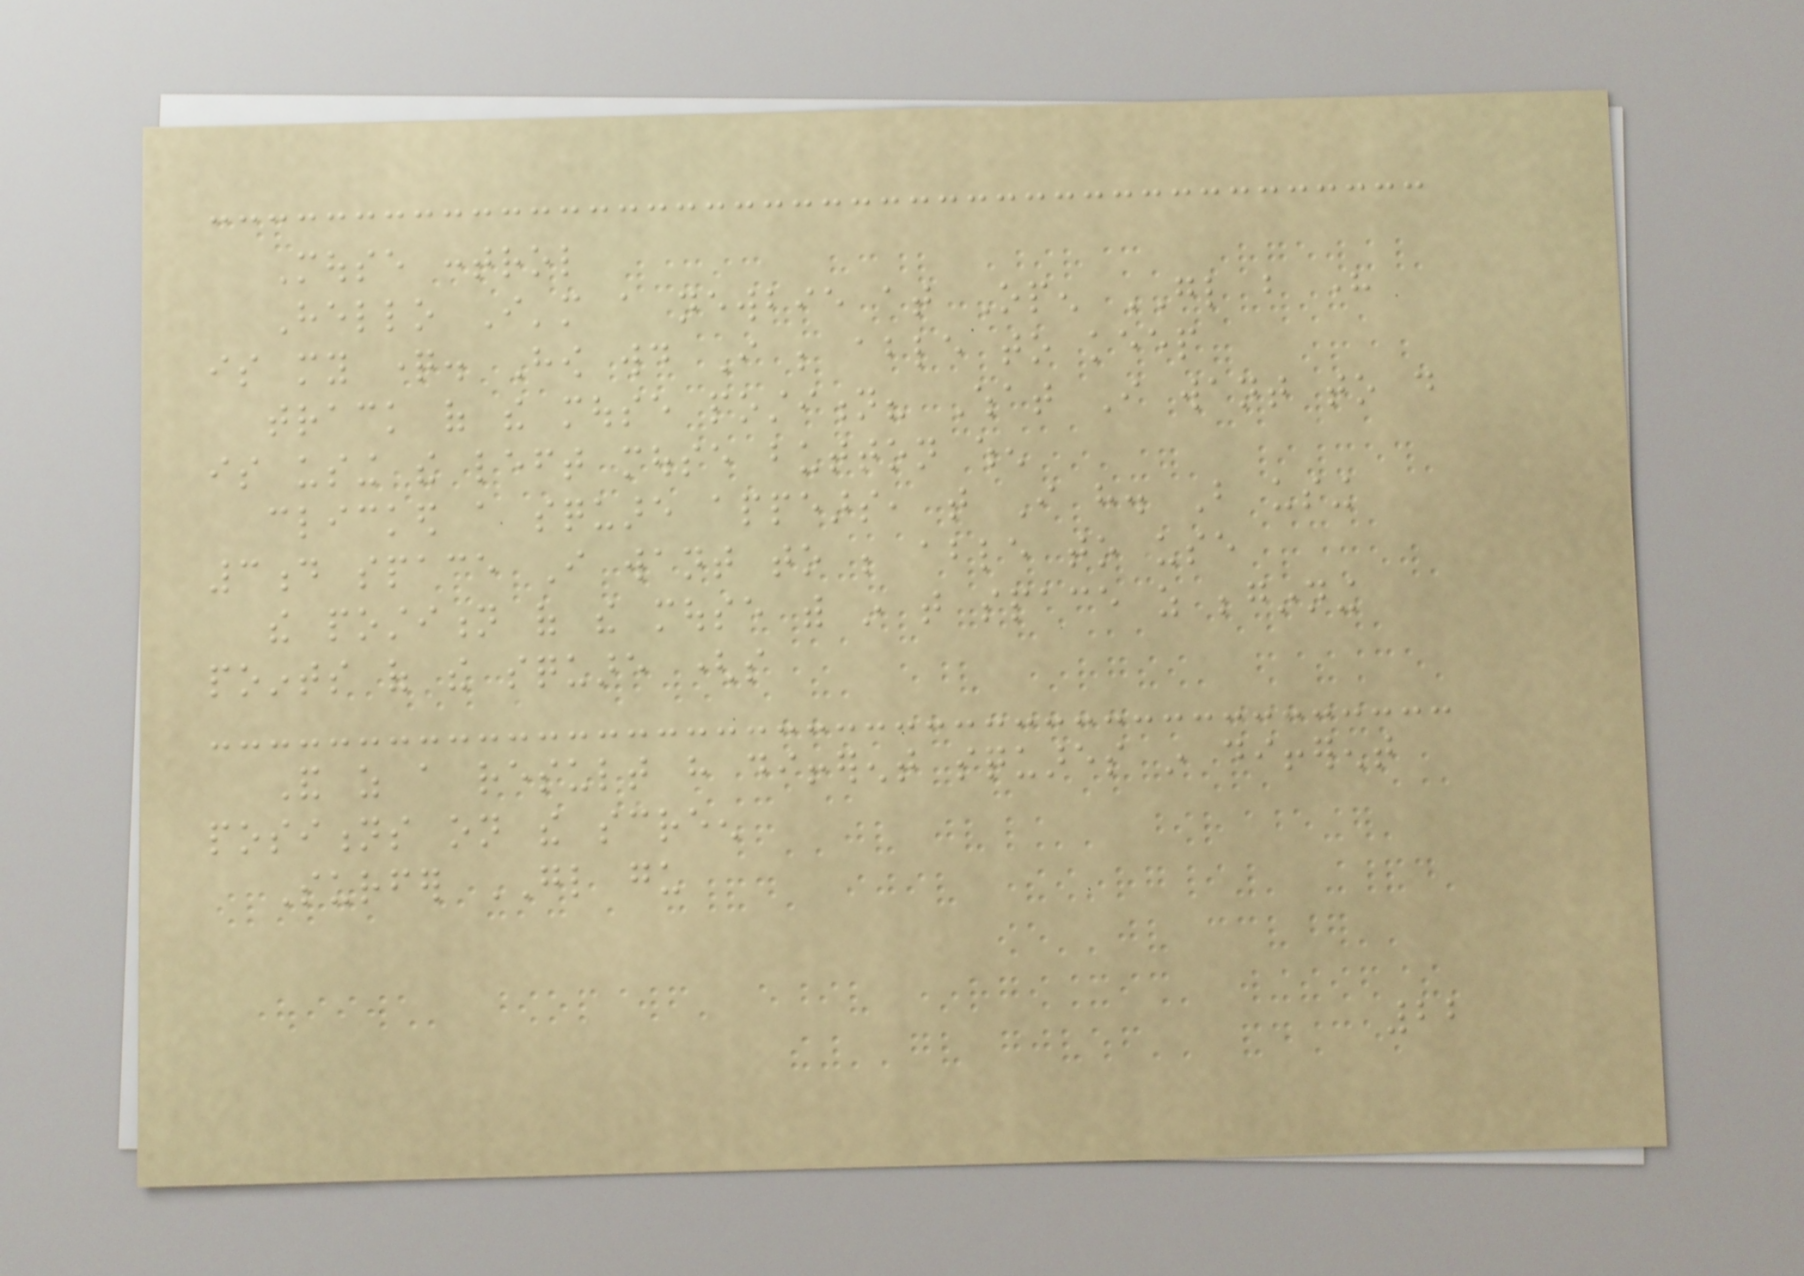Mouse control
Hello I'm a newbie at Open GL but here
is my question. How would I be able to keep
track of the mouse postition? What I want to do
is using the left mouse button when
clicked a square appears, that I have. But using
3d space I want to be able to use
the postition of the mouse with in that space as beginning
points of the square (so
And as a result have different squares in different
positions on the screen
Surfer GL gu
22
